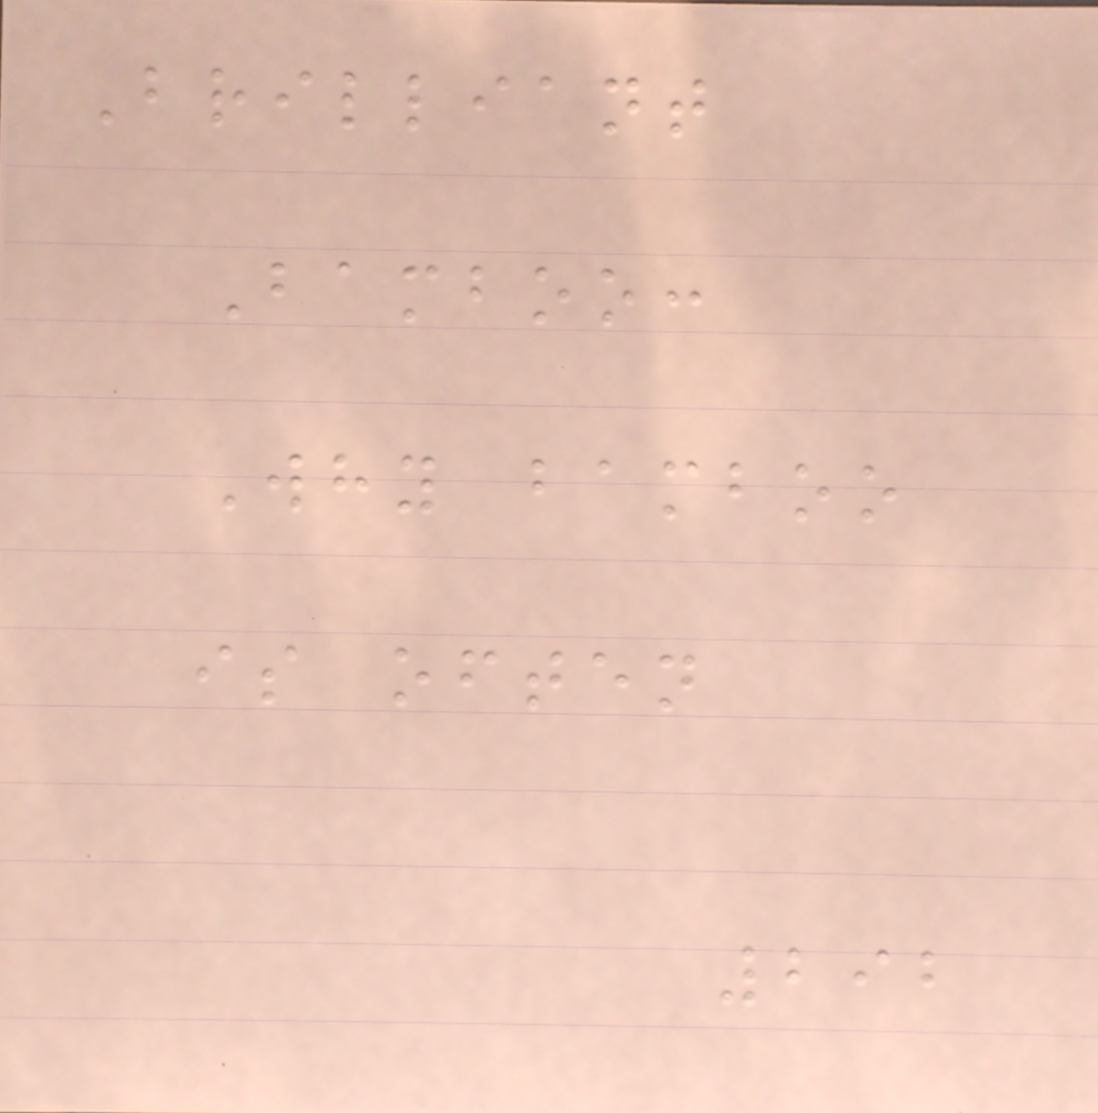Brilliant
Bamboo:
Why bamboo
is often
292
